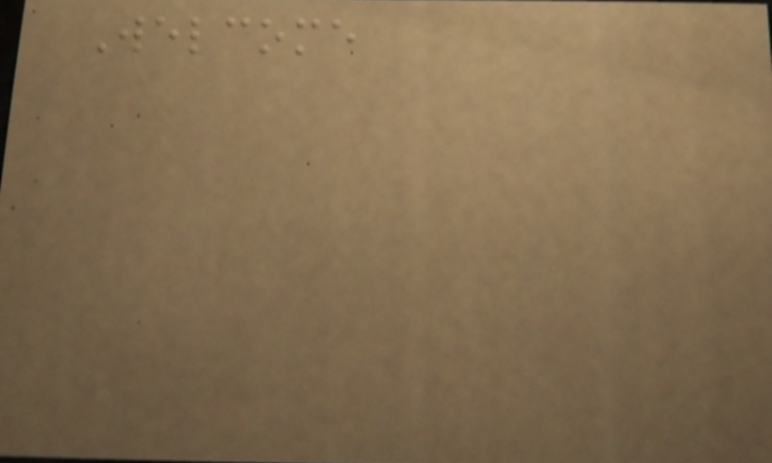Welcome
